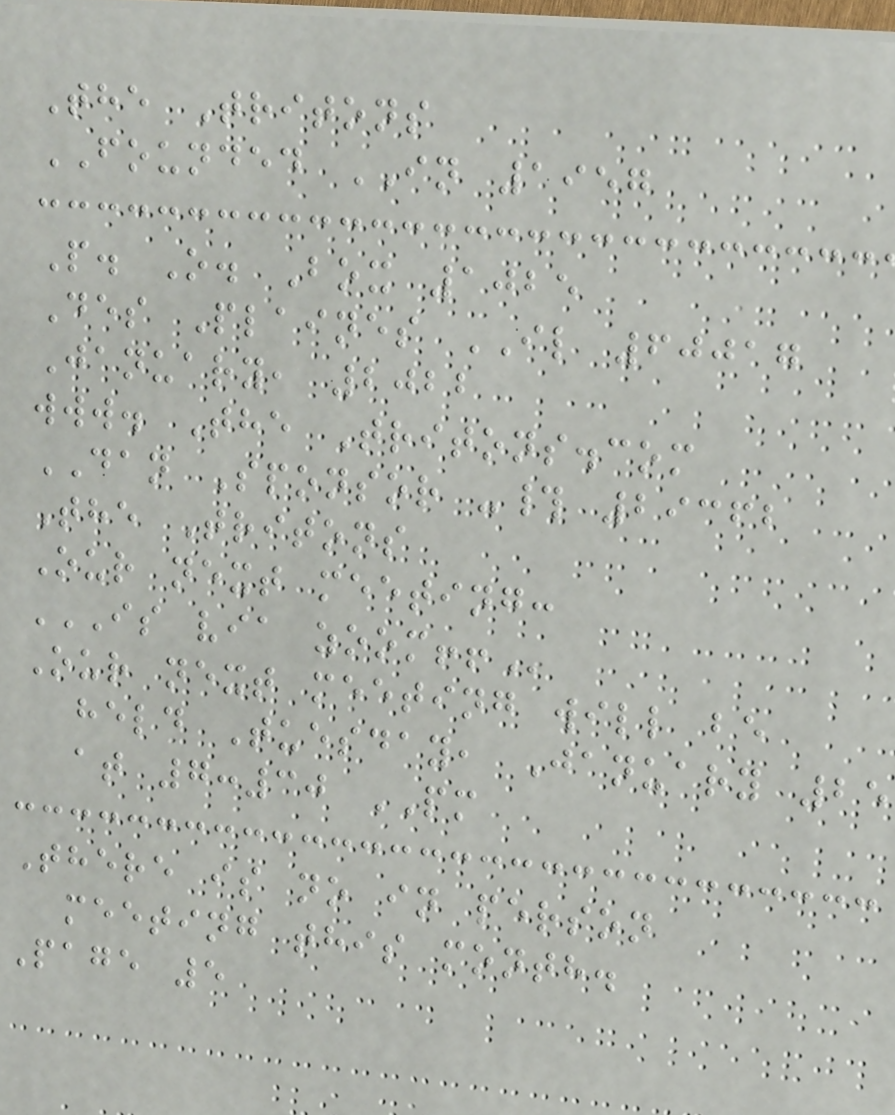The Tritons
FOUNDED IN 1957
P. O. Box 1025
Des Plaines IL 60017
January, 2022
www. The Tritons.com
DAN Sponsor -# 29362
The Tritons
Our next meeting:
IS VIA ZOOM!!
Our next meeting will be
held Tuesday, January 25
at 7:30 PM
There is no in person
meeting this month.
Page 5
